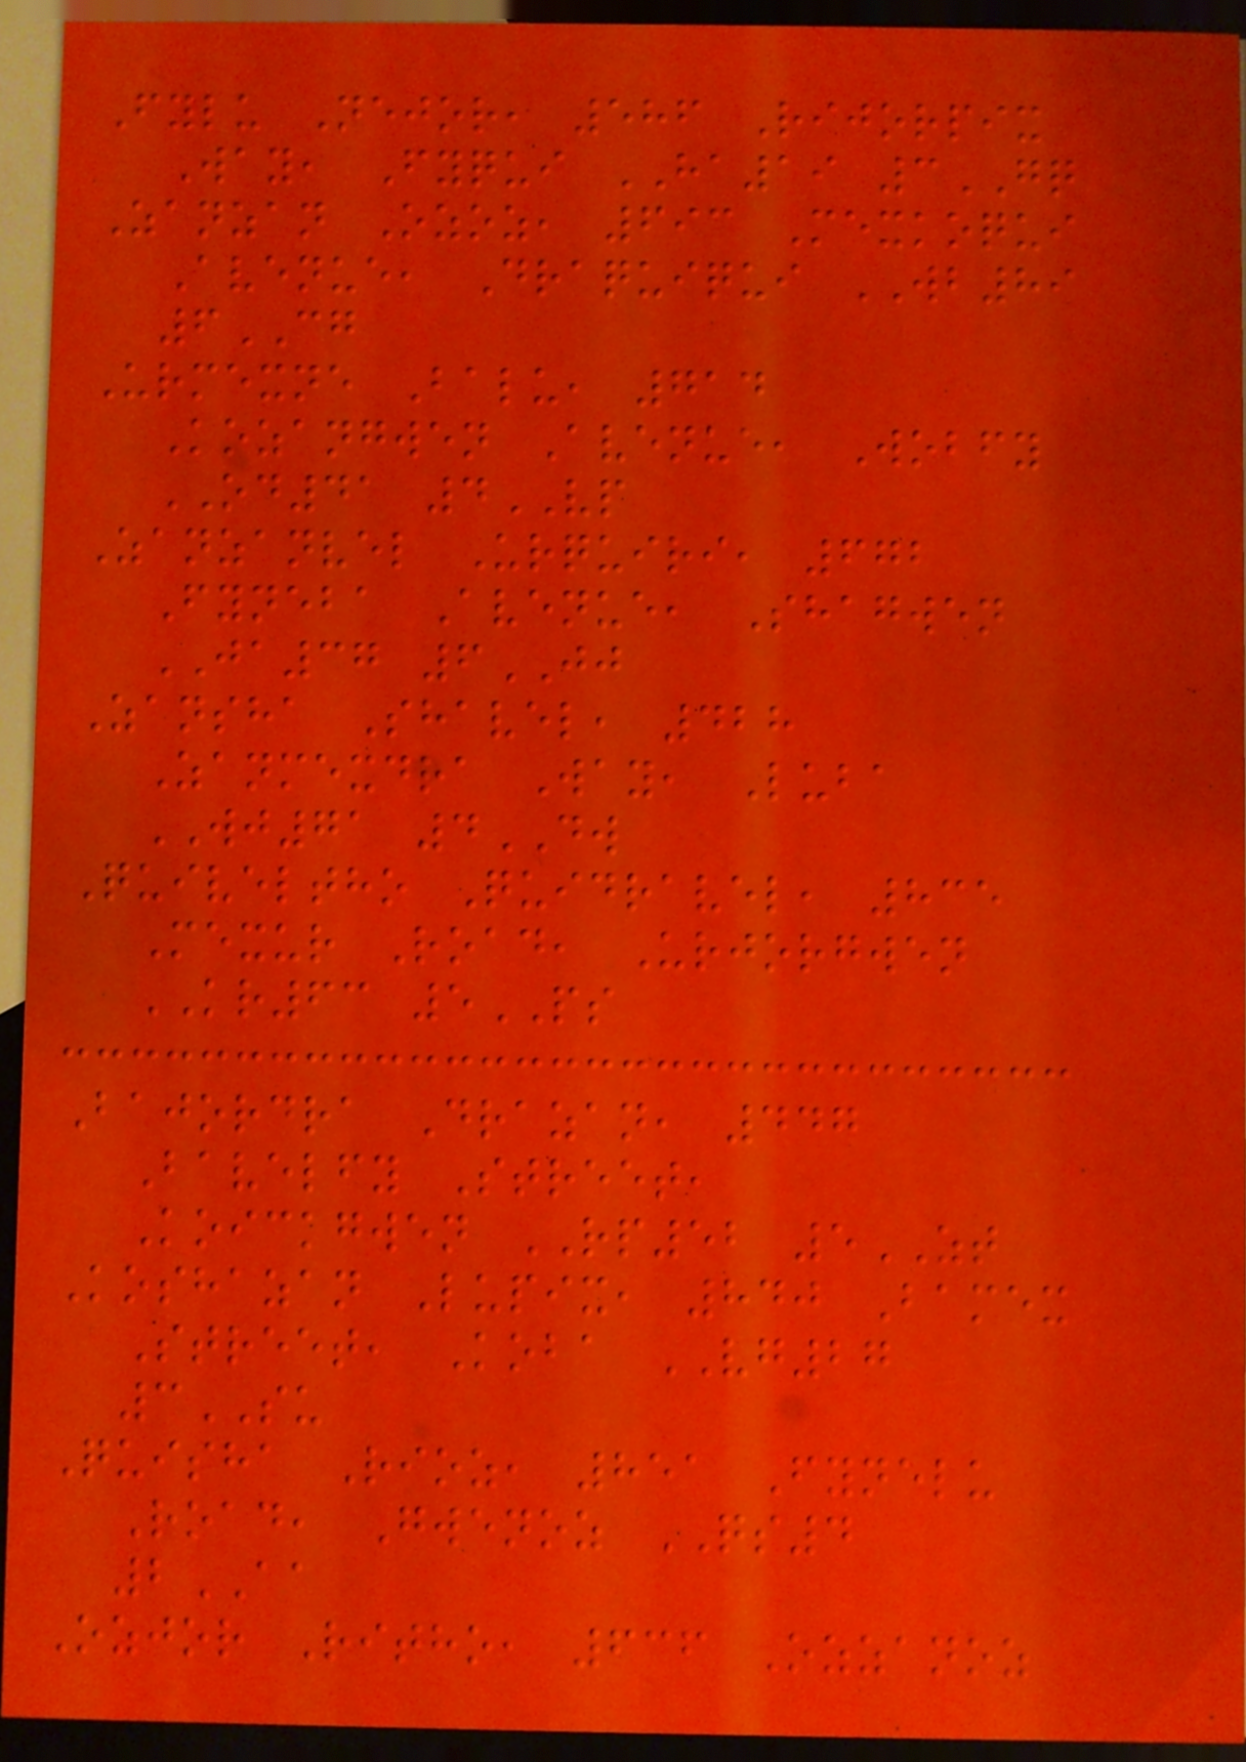Fylu Nejor, 586 Rijorpix
Way, Fyqui HA19 3GQ
Zanzan Ozoz, 693 Mexkoqui
Avenue, Draquiqui WB89
6CG
Urmexne Balu, 714
Kozangwen Avenue, Wobfy
OD41 4VP
Zanzanvel Urquiri, 672
Fyneba Avenue, Shagwen
JA37 6JJ
Zansha Shavel, 428
Zanmexdra Way, Luba
WJ71 4DW
Quiveltho Quidravel, 835
Mexur Road, Urjorgwen
KR63 5PS
Bajordra Drazan, 447
Bavelfy Street,
Koickgwen RP52 5ZT
Koshazan Lupix, 840 Bamex
Street, Koba VG27
3SU
Quisha Rioz, 851 Fynelu
Road, Gwenoz QS4
2AA
Ozjor Ritho, 636 Ozzanoz
